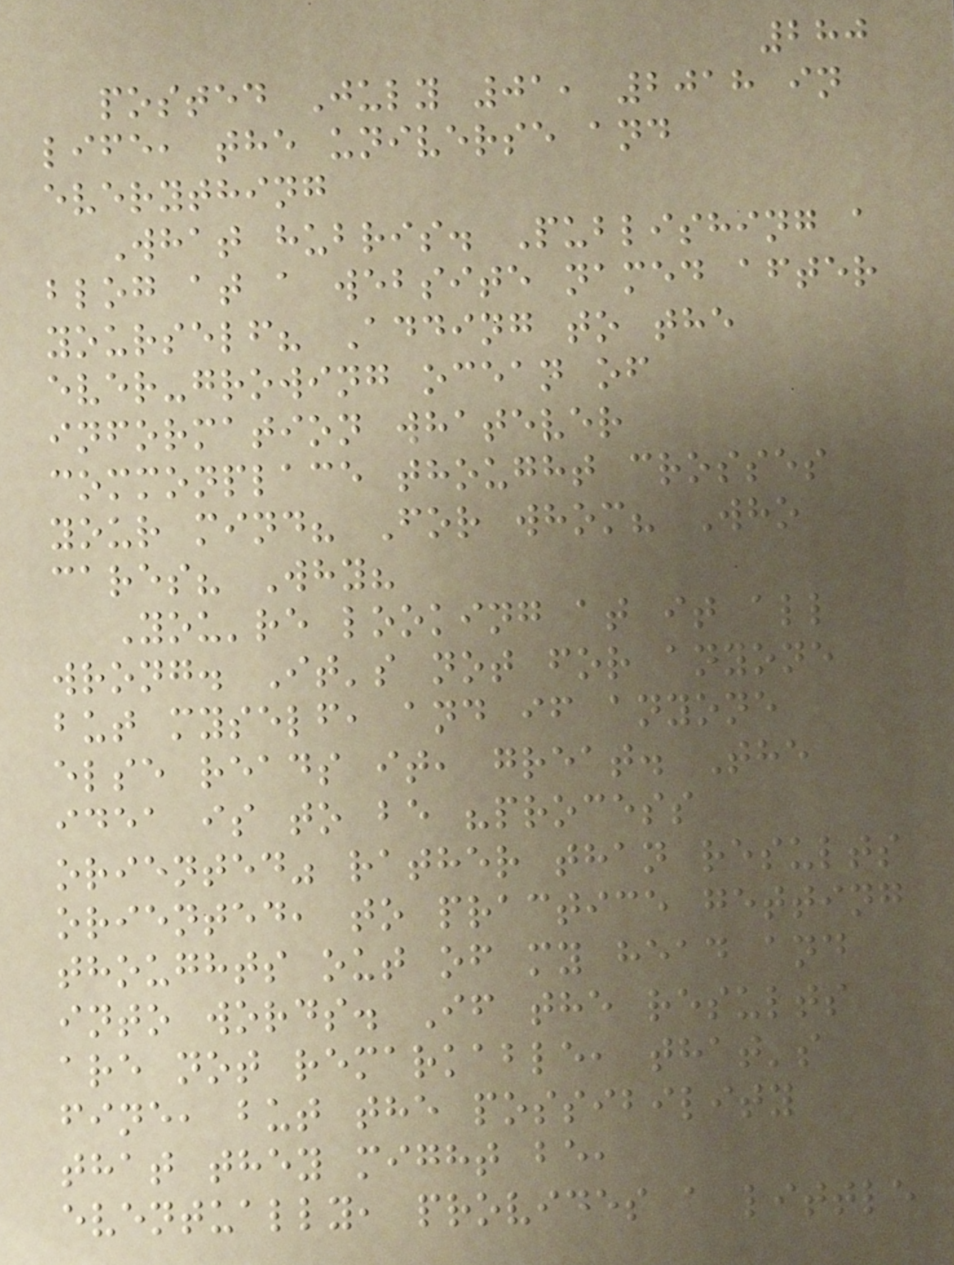280
posted July 01, 2018 in
life, the universe and
everything
What hubris. Publishing a
blog at a website named after
yourself? Adding to the
ever-growing ocean of
information whatever
commonplace thought crosses
your mind? For whom? Who
cares? Why?
You're looking at it all
wrong. It's not for anyone
but myself, and if anyone
else reads it, great. The
idea is to be "process
oriented" rather than results
oriented, to practice getting
thoughts out of my head and
into words. If the results
are not remarkable, that's
fine, but the possibility
that they might be,
eventually, provides a little
